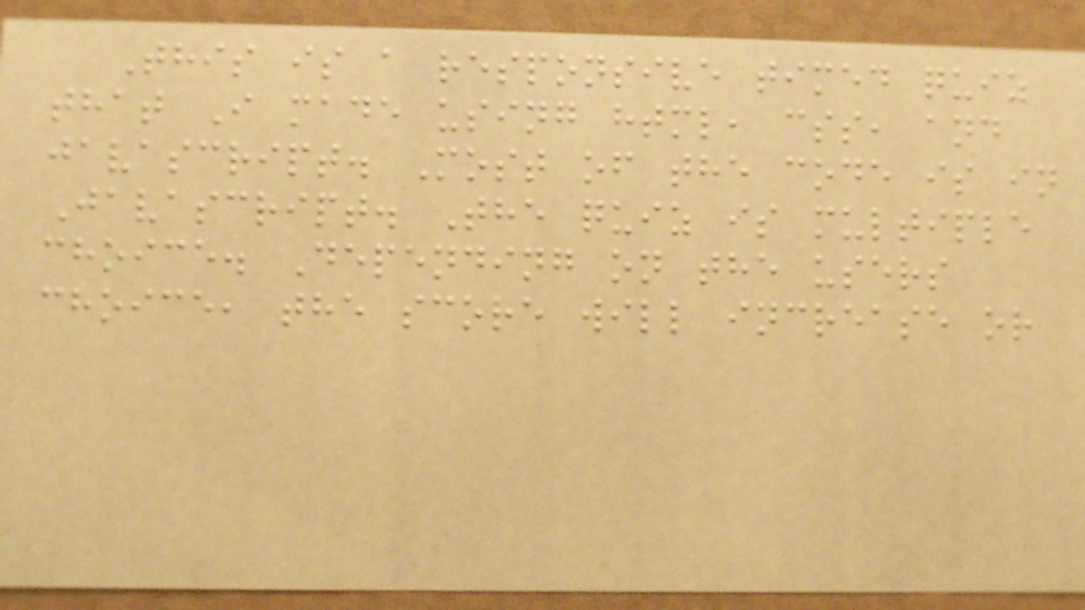This is a responsive timed quiz
that I made using html, css, and
javascript. Most of the code is in
Javascript. The quiz is multiple
choice. Depending on the users
choice, the score will increase or
